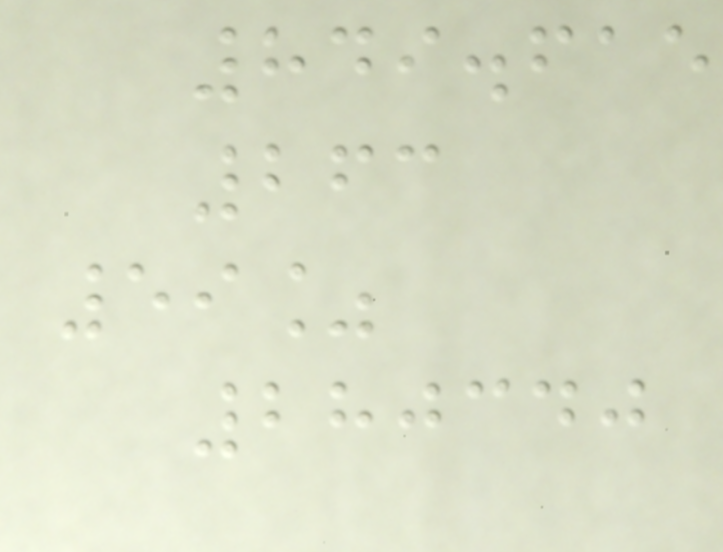849.615
263
59%
280340
